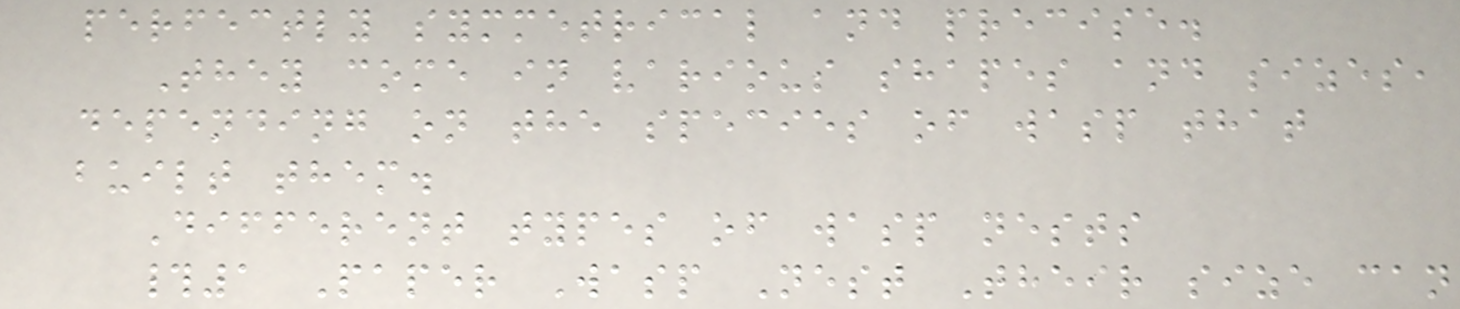perfectly symmetrical and precise.
They come in various shapes and sizes,
depending on the species of wasp that
built them.
Different types of wasp nests
#1 Paper Wasp Nest Their size can
